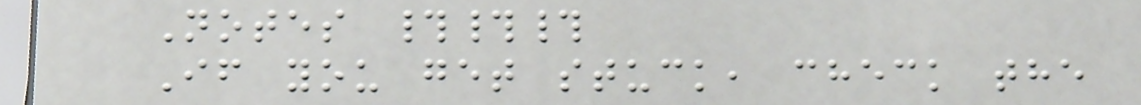Notes ###
If you get stuck, check the
